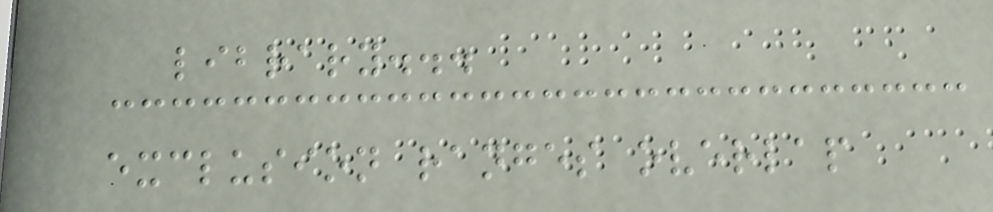library...
exclusion ranges overlap
